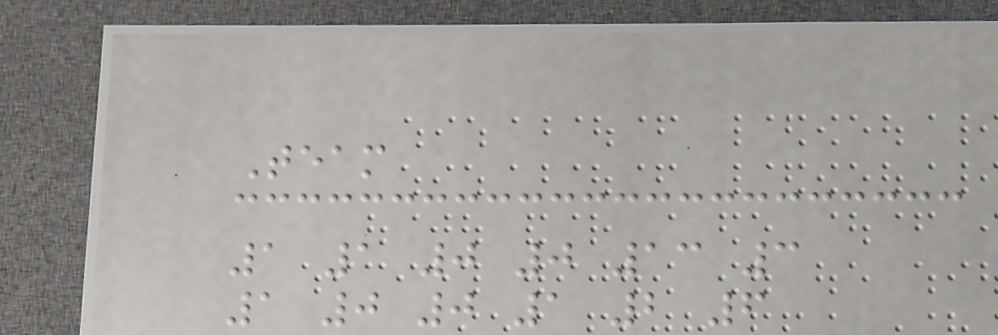Team
1 1 0 0 13 3
1 0 0 1 2 6
